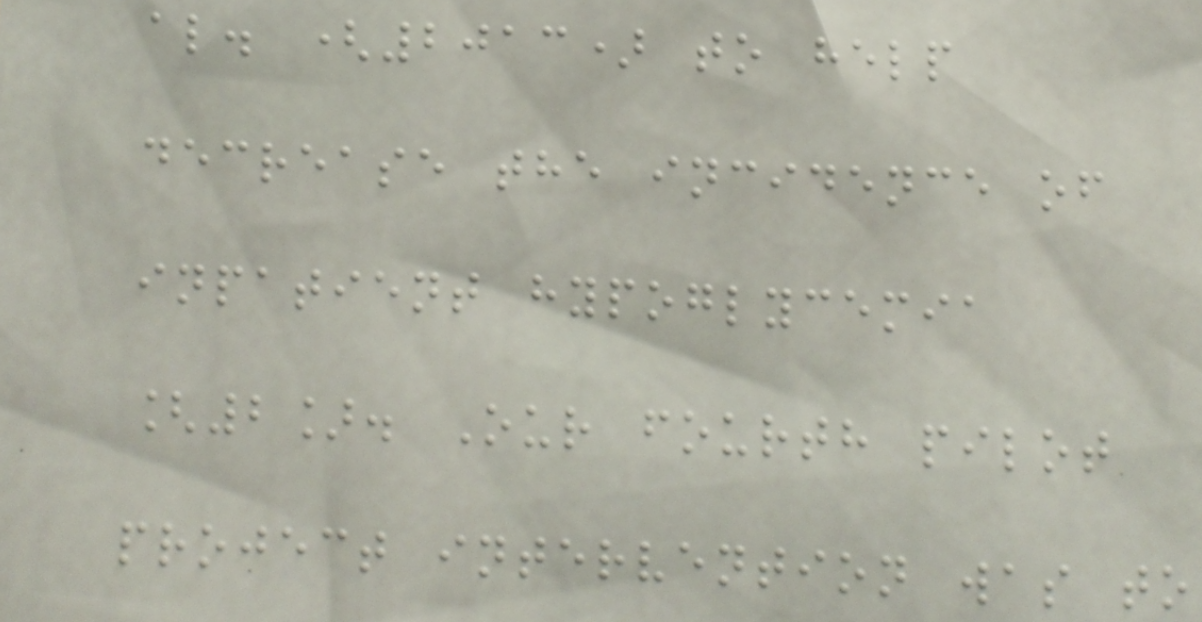al. (2013) to help
decrease the incidence of
inpatient hypoglycemia
[2]. Our fourth pilot
project intervention was to
